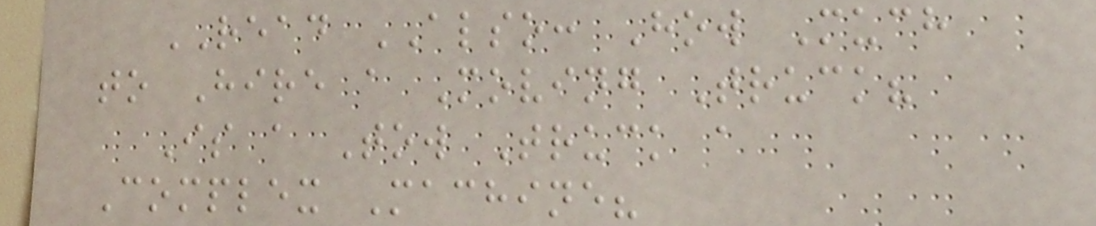READ ALSO: How Much
to Hire a Moving Truck?
Is a Tow Truck a
Complex Machine?
